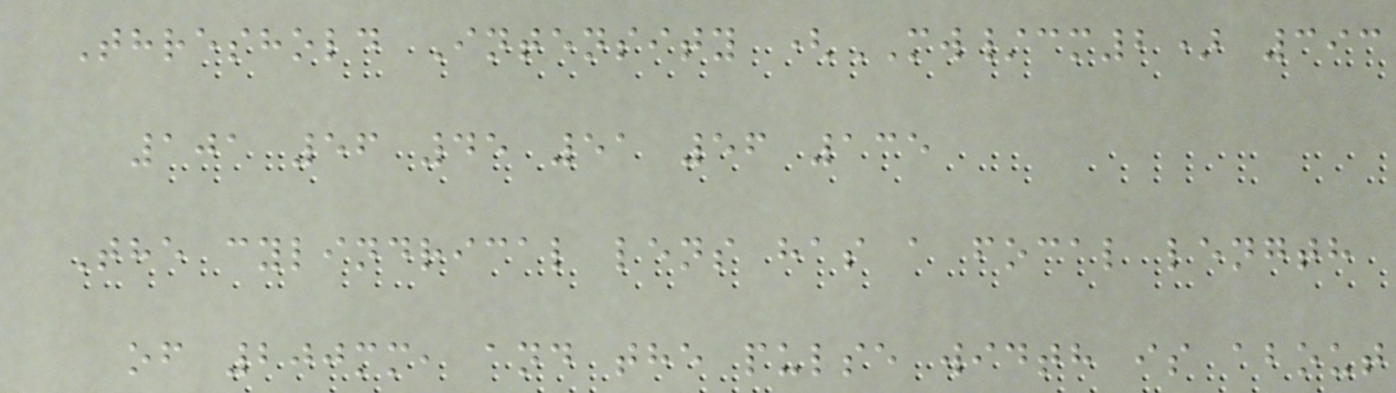Threshold Intensity (MW/cm2) 393
101 56 45 51 56 135
The cylindrical lens has a focal length
of 200mm, and the pulse width is about
